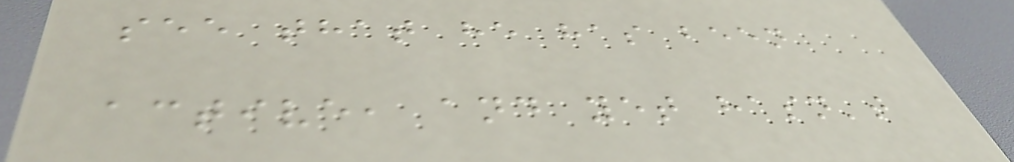see that he has been
active, and yet hasn't
